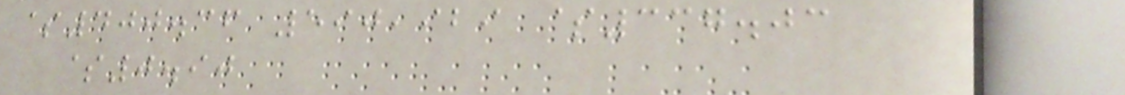$400.36 590,929 $337.03
$0.90
